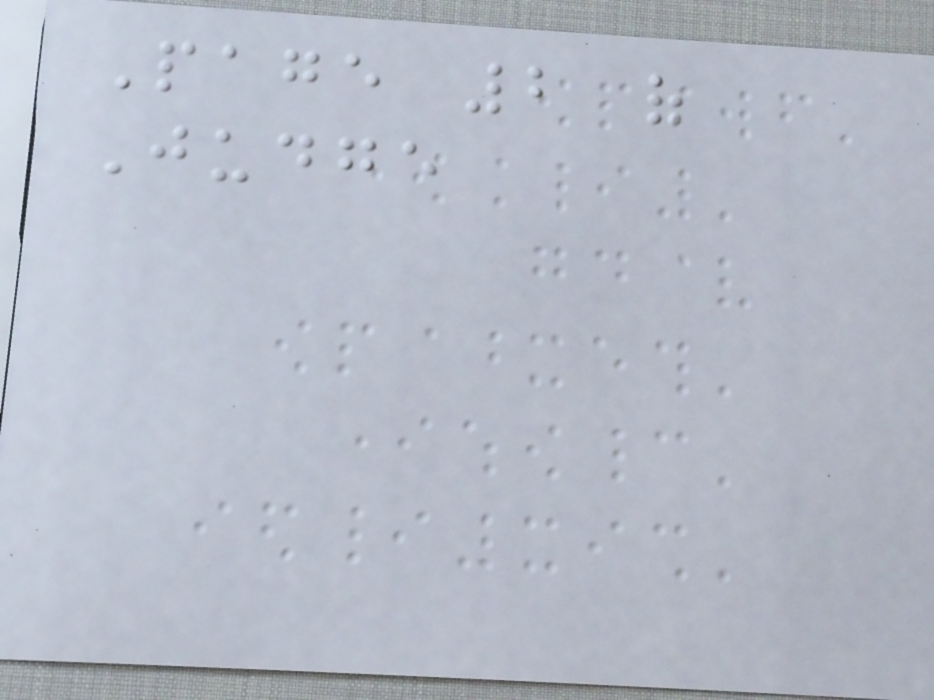Page 2 of
Judge
